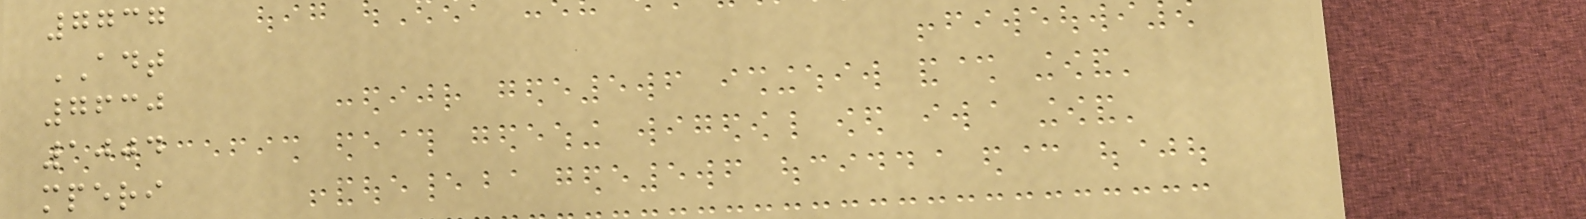7737
ADT
7630
1004
mperi
